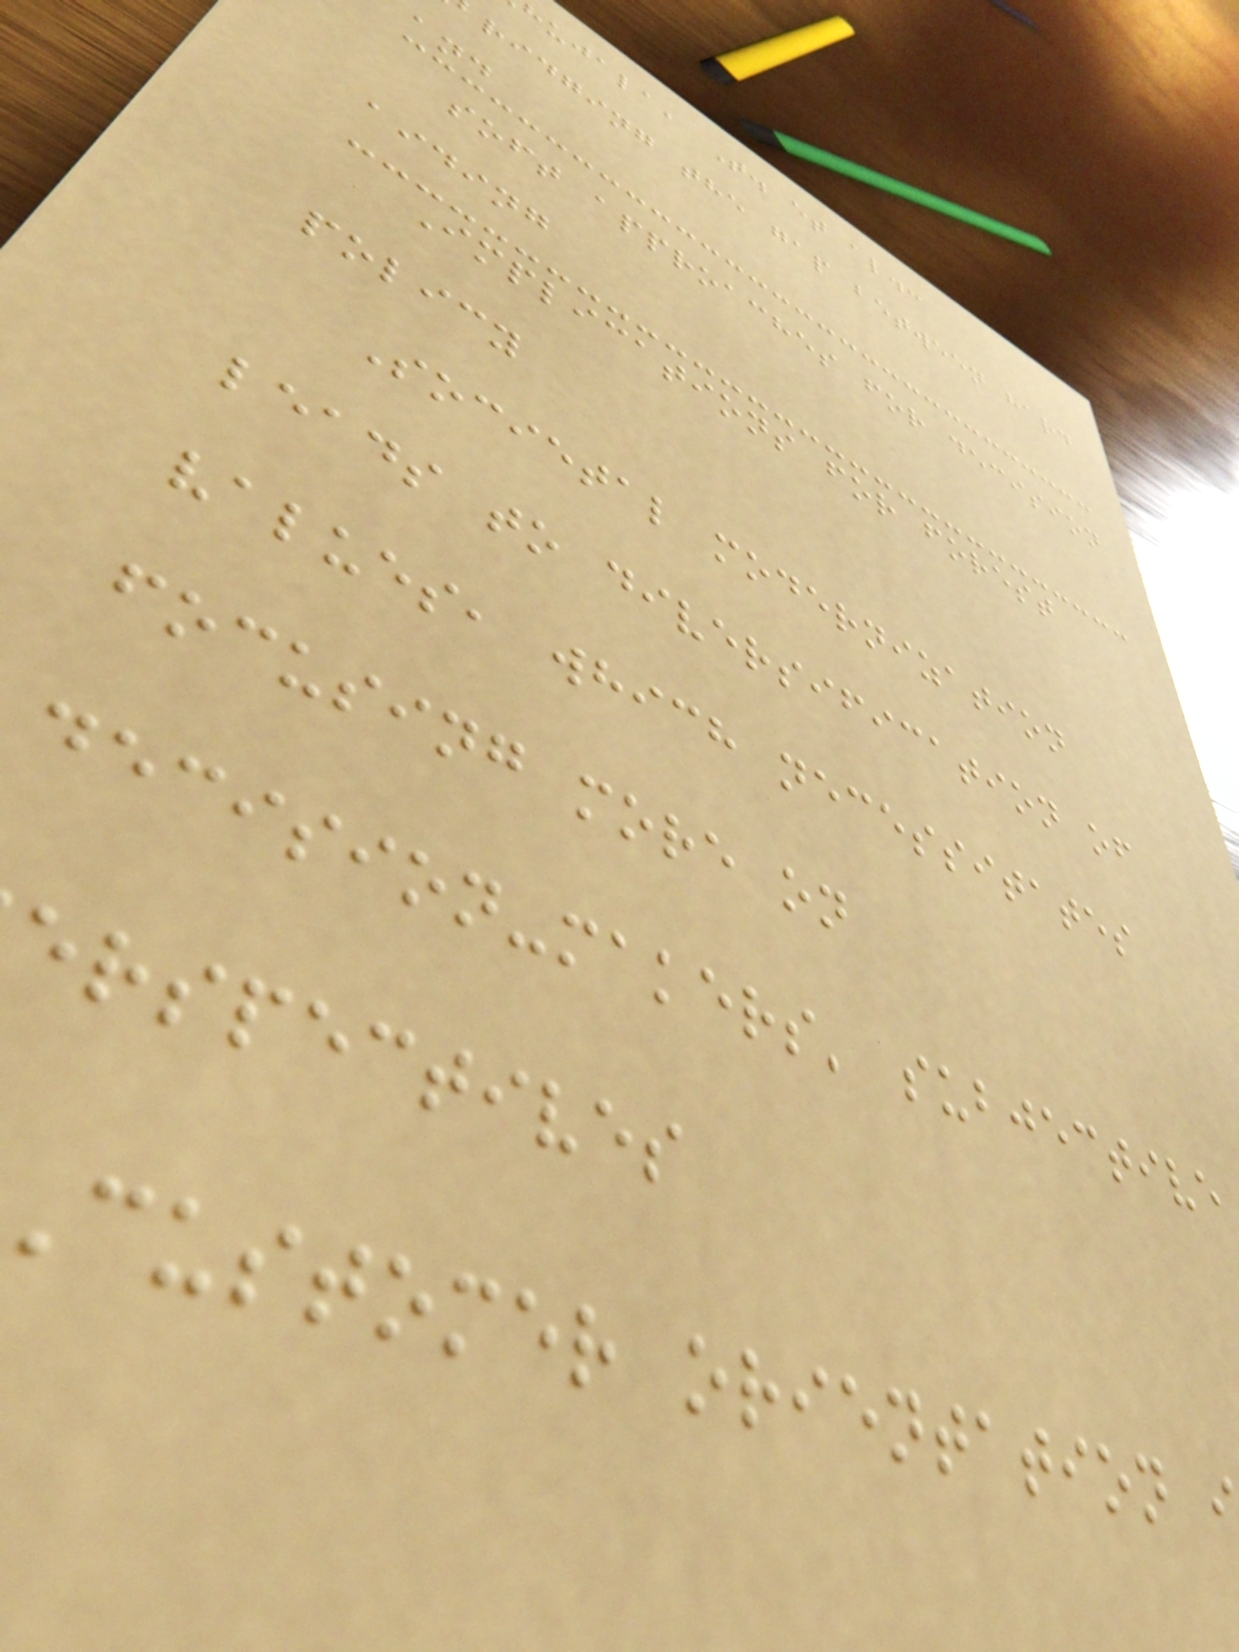hujala, T. et al.:
ridging the gap between hard
and
soft approaches for decision
aiding
Implications for forest
policy
Societal modernization
leads to diversification of
values, which necessitates
focusing more on
decision-makers' subjective
erspectives
customer orientation
